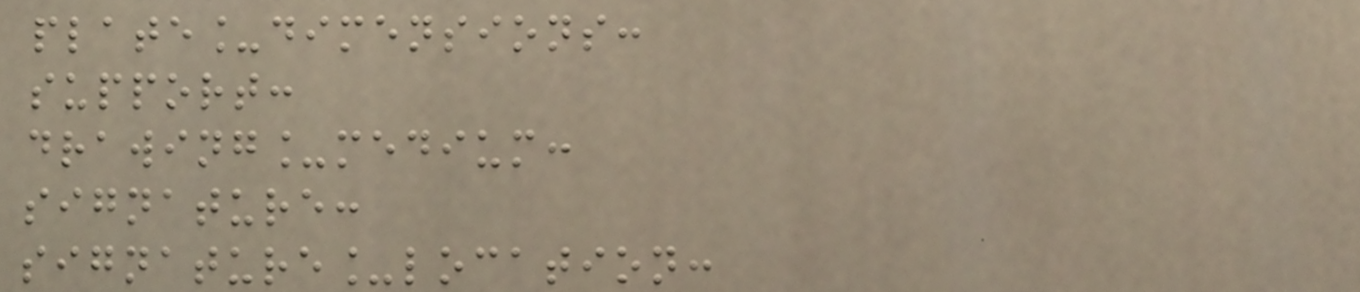plate_dimensions:
support:
drawing_medium:
signature:
signature_location:
